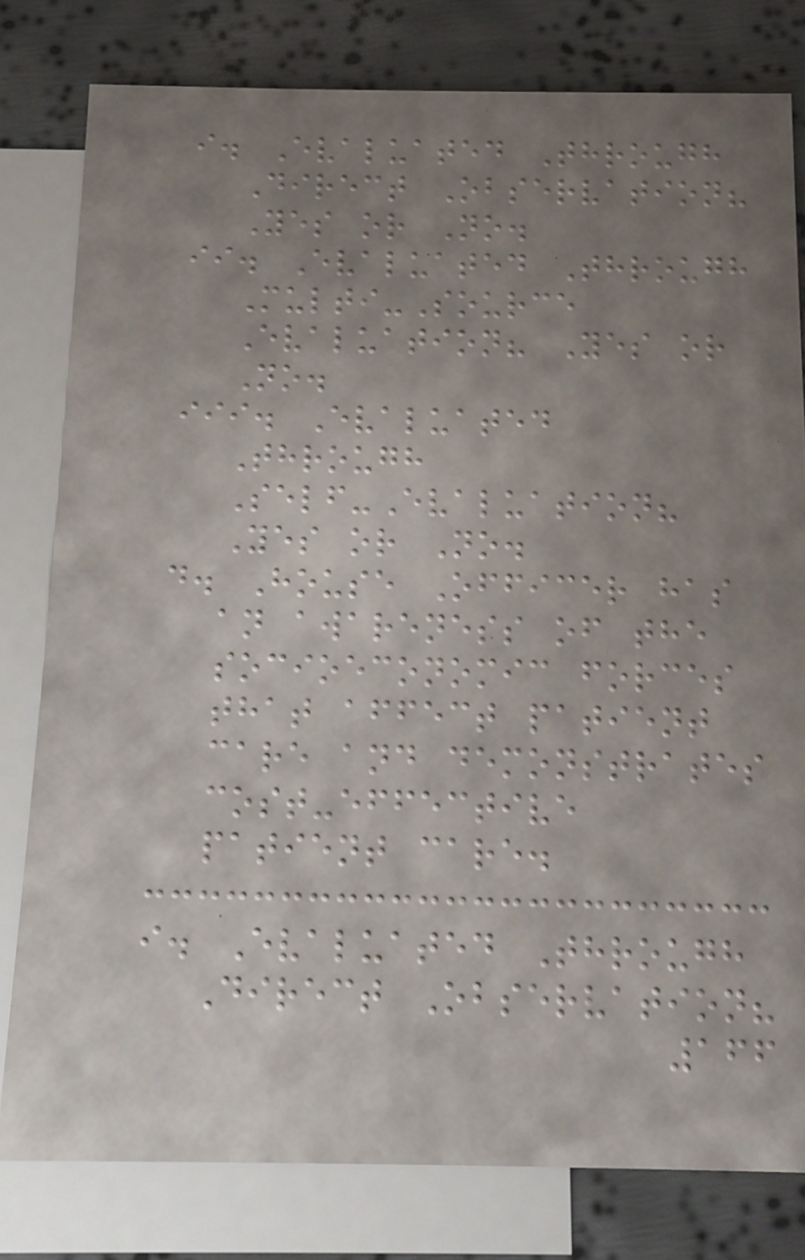i. Evaluated Through
Direct Observation?
Yes or No.
ii. Evaluated Through
Multi-Source
Evaluation? Yes or
No.
iii. Evaluated
Through
Self-Evaluation?
Yes or No.
d. House Officer has
an awareness of the
socioeconomic forces
that affect patient
care and demonstrates
cost-effective
patient care.
i. Evaluated Through
Direct Observation?
166
